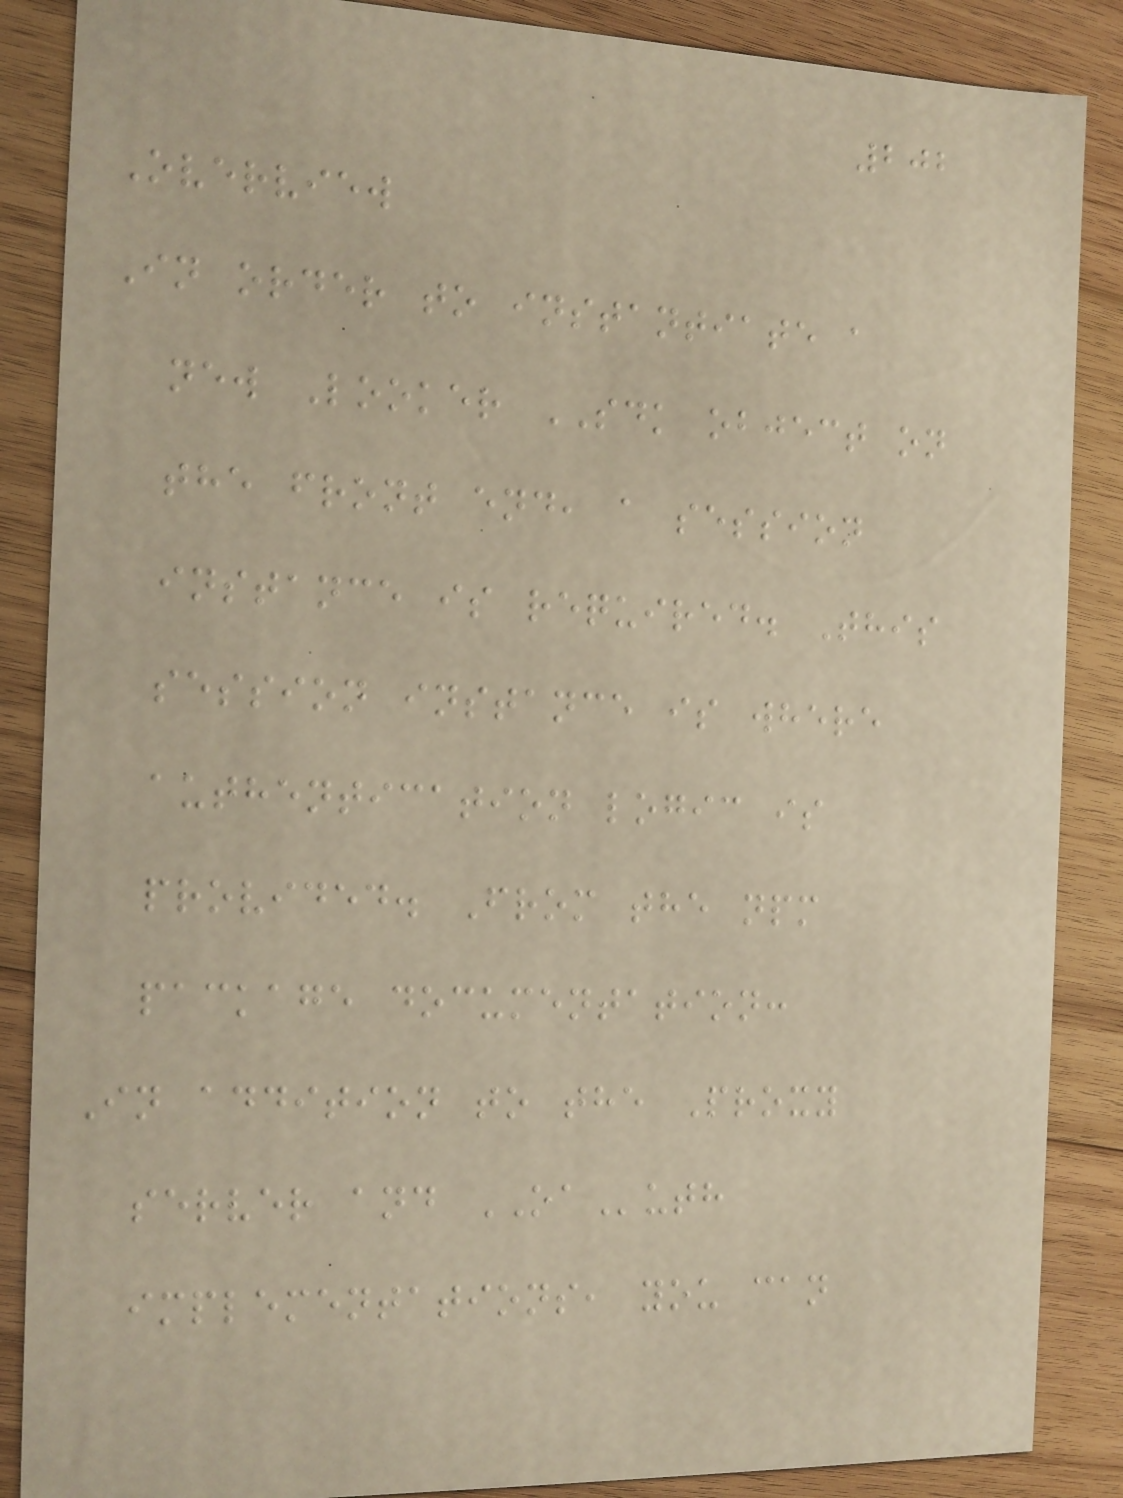202
Overview
In order to instantiate a
new Looker SDK object on
the front end, a session
instance is required. This
session instance is where
authentication logic is
provided. From the npm
package documentation:
In addition to the Proxy
server and OAuth
implementations, you can
